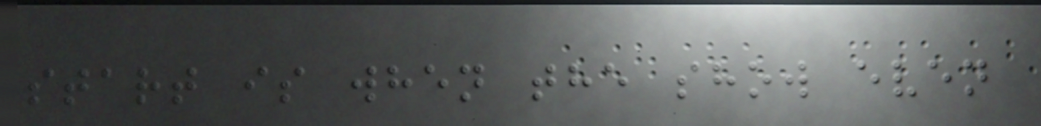start is when the show even
